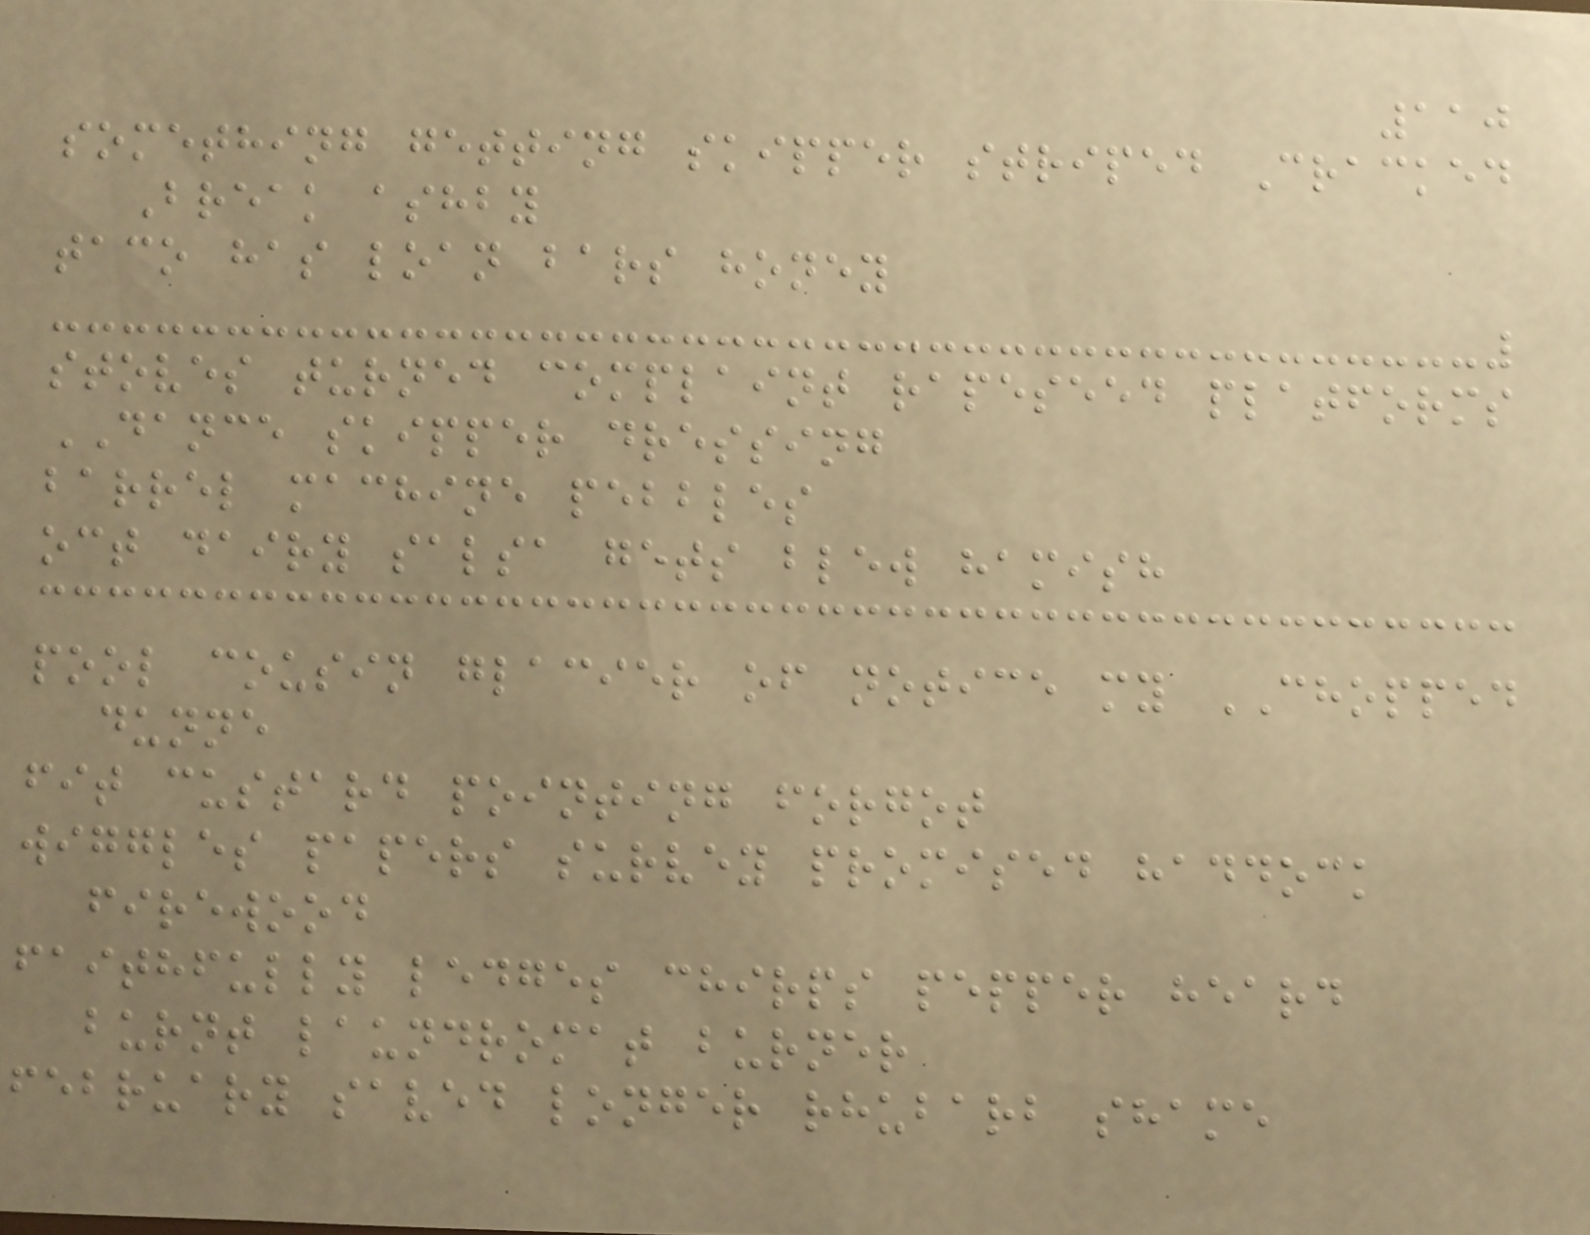110
something getting skipper striped Cracked
Break ashby
taco has loan bars honey
stoves turned complaint rapeseed platforms
DANCE skipper dressing
barrel machine pebbles
oct dairy salsa gets blew hamish
pool cousin glacier of notice my CHOPPED
dunne
fit custard pointing forgot
wiggles papers survey promised haddock
firewood
faithfully ledges chirps pepper heard
burnt laundromat burner
february saved longer rhubarb shame
